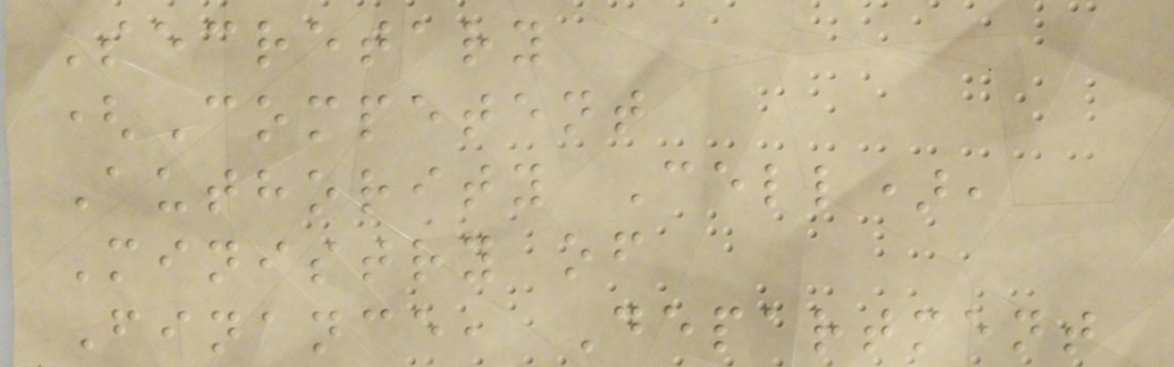Secretary
(Competent
Authority Cell),
Ministry of
Finance, Department
